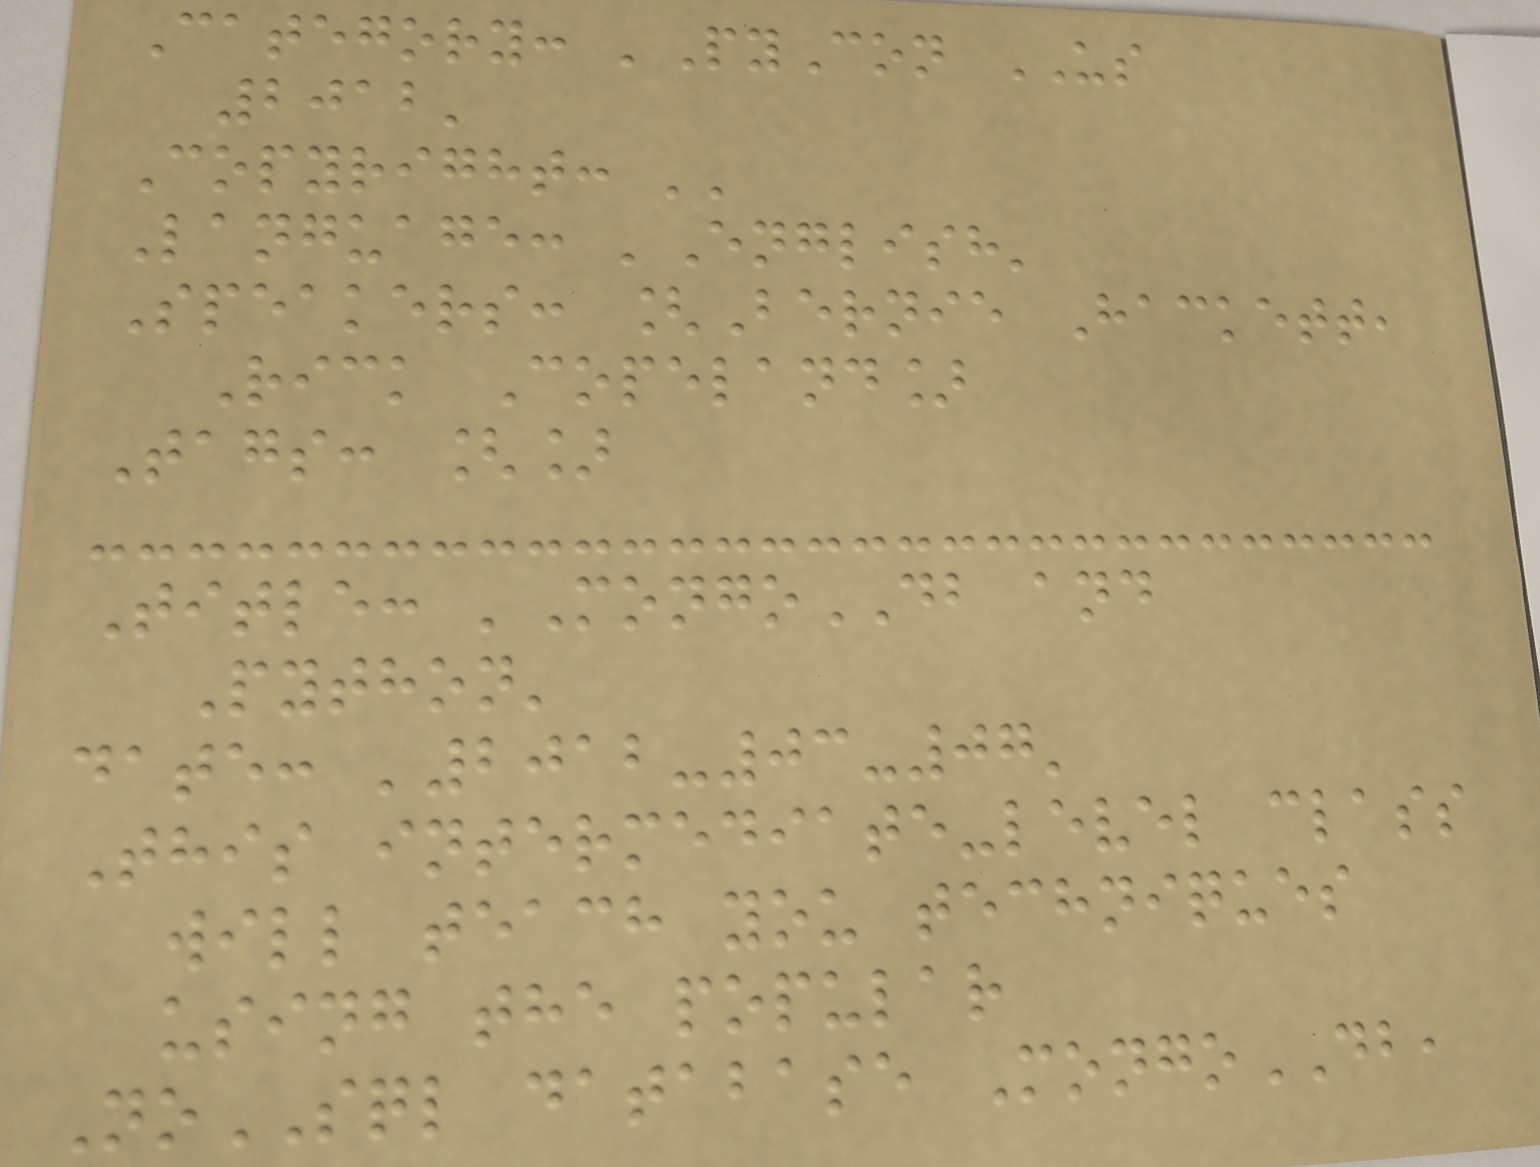Category: 'PyCon US
2012'
Copyright: ''
Language: 'English'
Speakers: [Bernie Hackett,
Rick Copeland]
Tags: []
Title: 'MongoDB and
Python'
date: '2012-03-07'
This intermediate-level class
will teach you techniques
using the popular
NoSQL database MongoDB,
